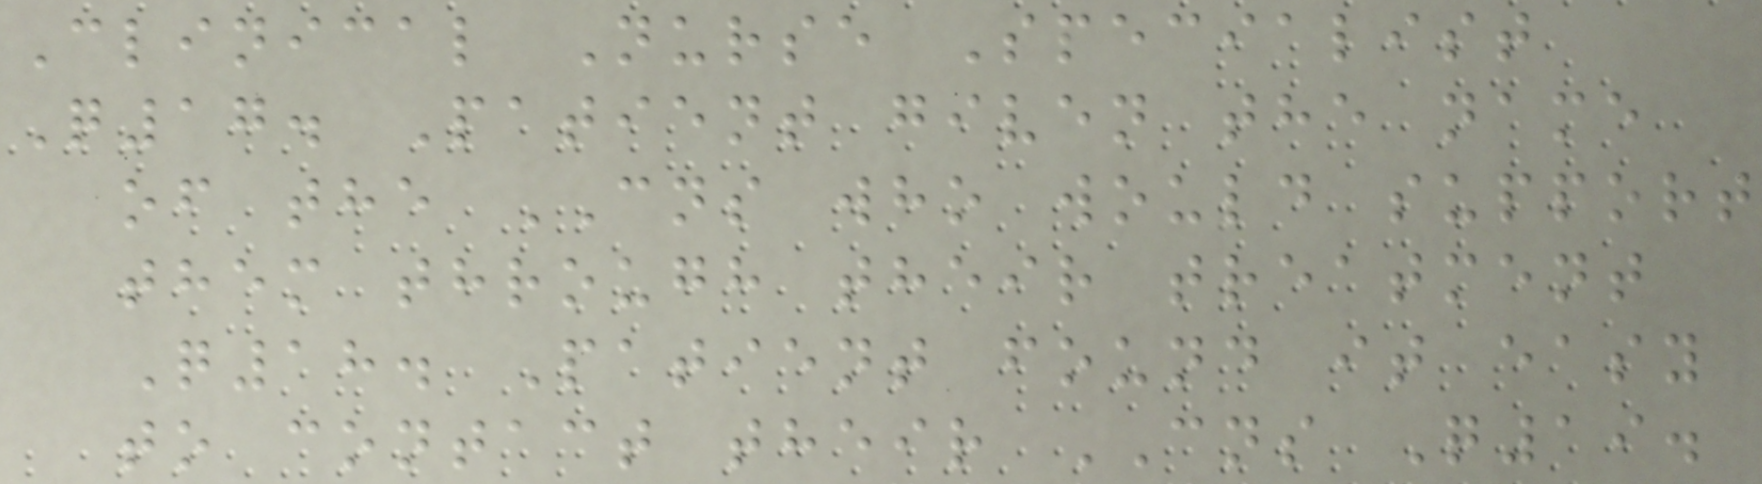Clinical Nurse Specialist
Q17. Patient given the name
of the CNS who would support
them through their treatment
Q18. Patient found it easy
to contact their CNS Q19.
